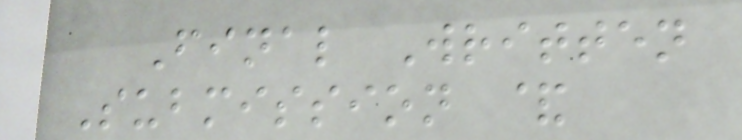Final Written
Submission &
